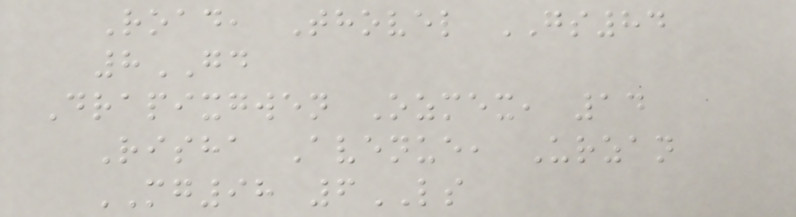Road, Thovel GS84
8GD
Drapixgwen Ozmex, 14
Risha Avenue, Urzan
MG98 6LS
